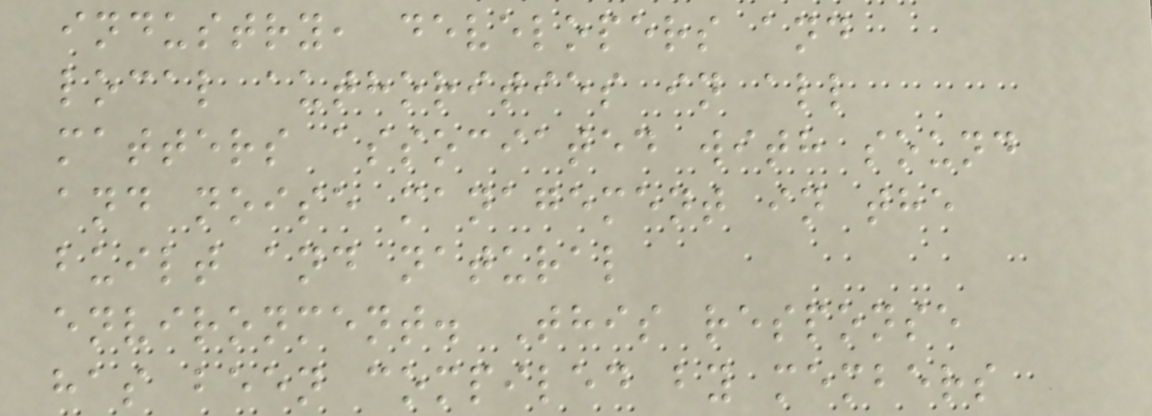industry, developers and
local authorities in all
matters associated with sound
and noise management in the
built and natural
environment. This response
has been compiled by members
